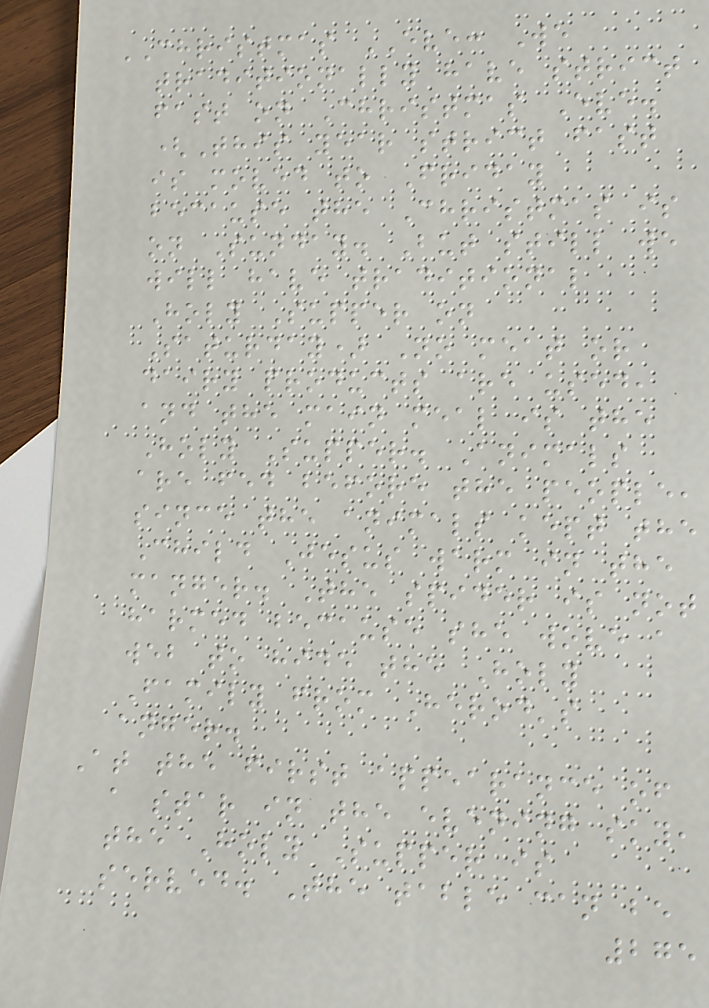CHRISTMAS EVE: We
traditionally have strict
fast on Christmas Eve.
(This year strict fast
is moved to Friday
because the Christmas is
on Sunday. But still we
will have traditional
Holy Supper on
Saturday) No meat or
dairy products are used,
and the main meal is the
Holy Supper. Animals
are fed before the people,
since the animals kept the
Child Jesus warm in the
manger. The spider is not
harmed because she wove a
web to hide the Holy
Family from Herod's
anger.
At the first appearance of
a star in the evening sky,
the Holy Supper is
served. The table can be
275
